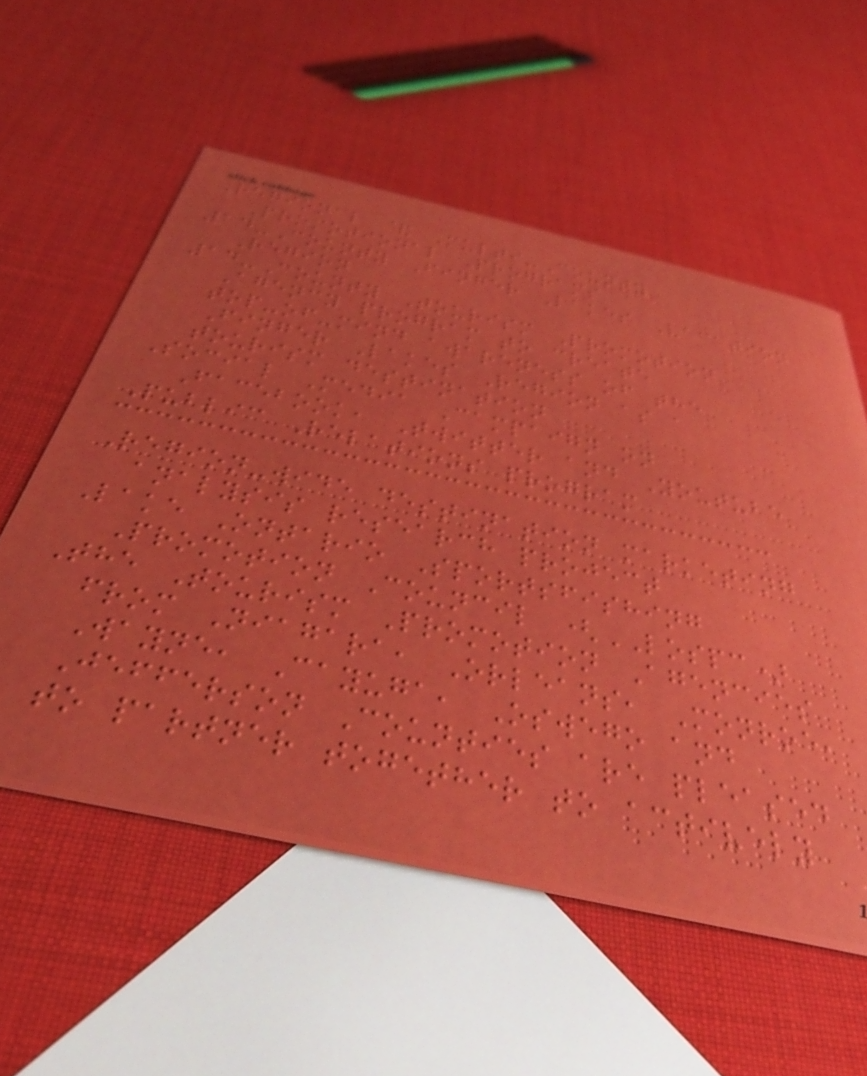Regional & Multi-County
Promotional Programs
14-County Finger Lakes Vacation
Region
14-County Tourism Promotion
Agency program to create
top-of-mind awareness of the
Finger Lakes Region as a
tourism destination
Social Media Campaign on
Facebook, Twitter and Youtube
Public Relations program
Region-wide destination marketing
analysis research project
Lake Ontario Sportsfishing
Promotion Council (LOSPC)
The Tourism Promotion Agencies
from Niagara, Orleans, Monroe,
Wayne, Cayuga, Oswego and
Jefferson Counties are pleased
to partner together to actively
